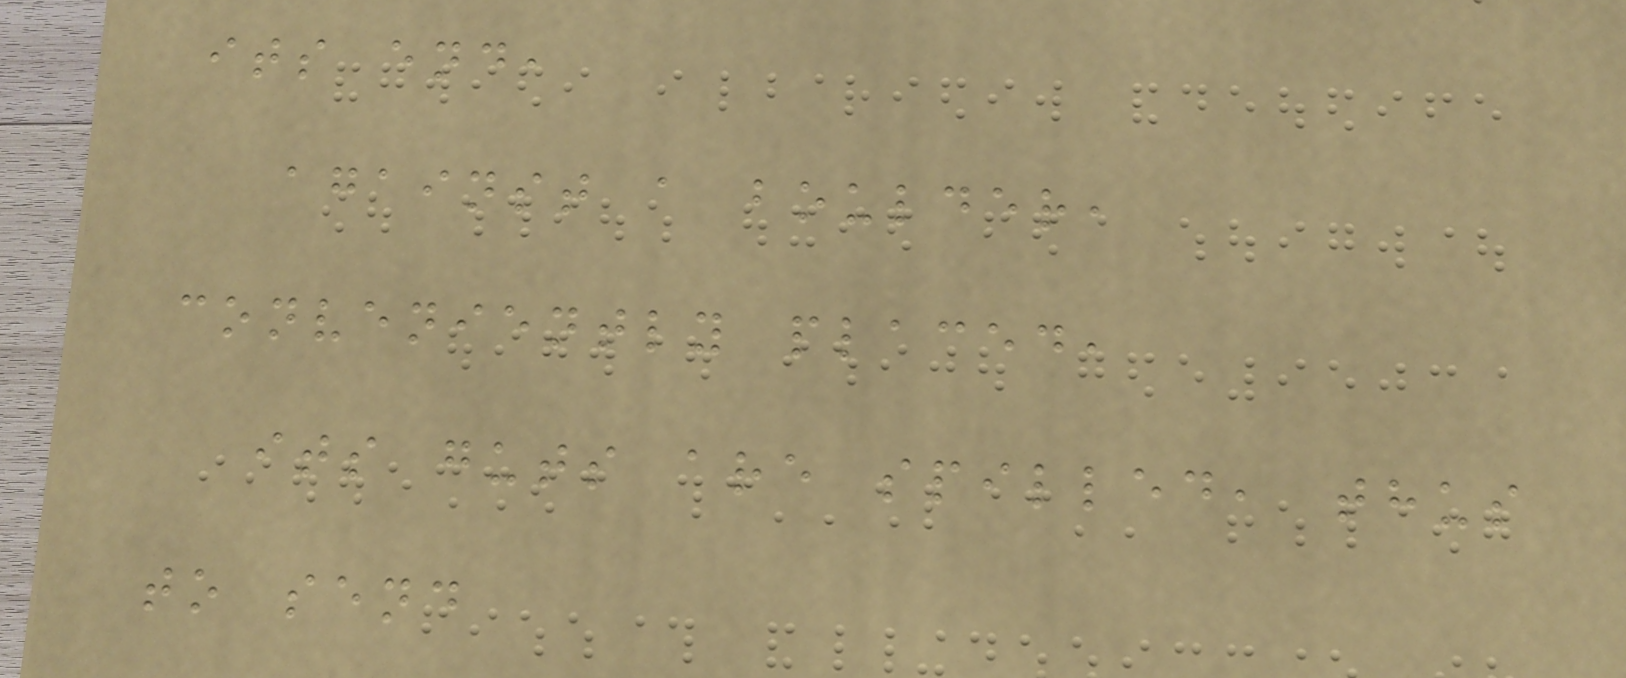its end,
against a boulder,
conveniently placed,
its guts are spilled, thus
to send
